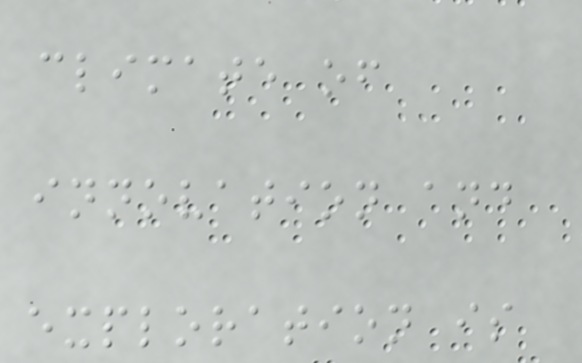climate of
innovation and
exploration is
